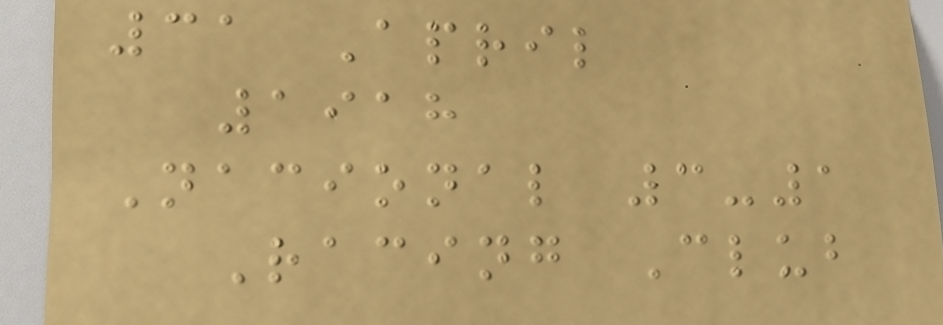31 April
1918
Nacional 3-1
Racing Club
